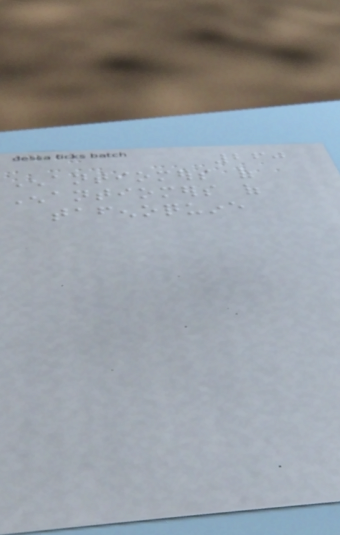260
Enantiomers of
Enantiomers of
tafenoquine
